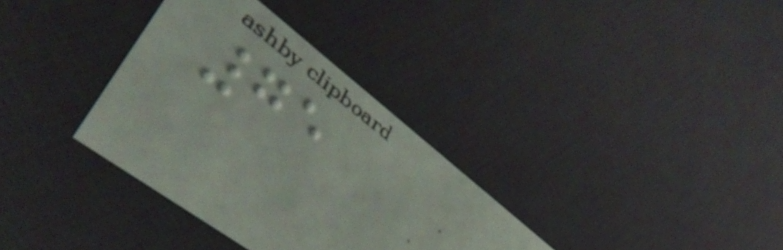75
